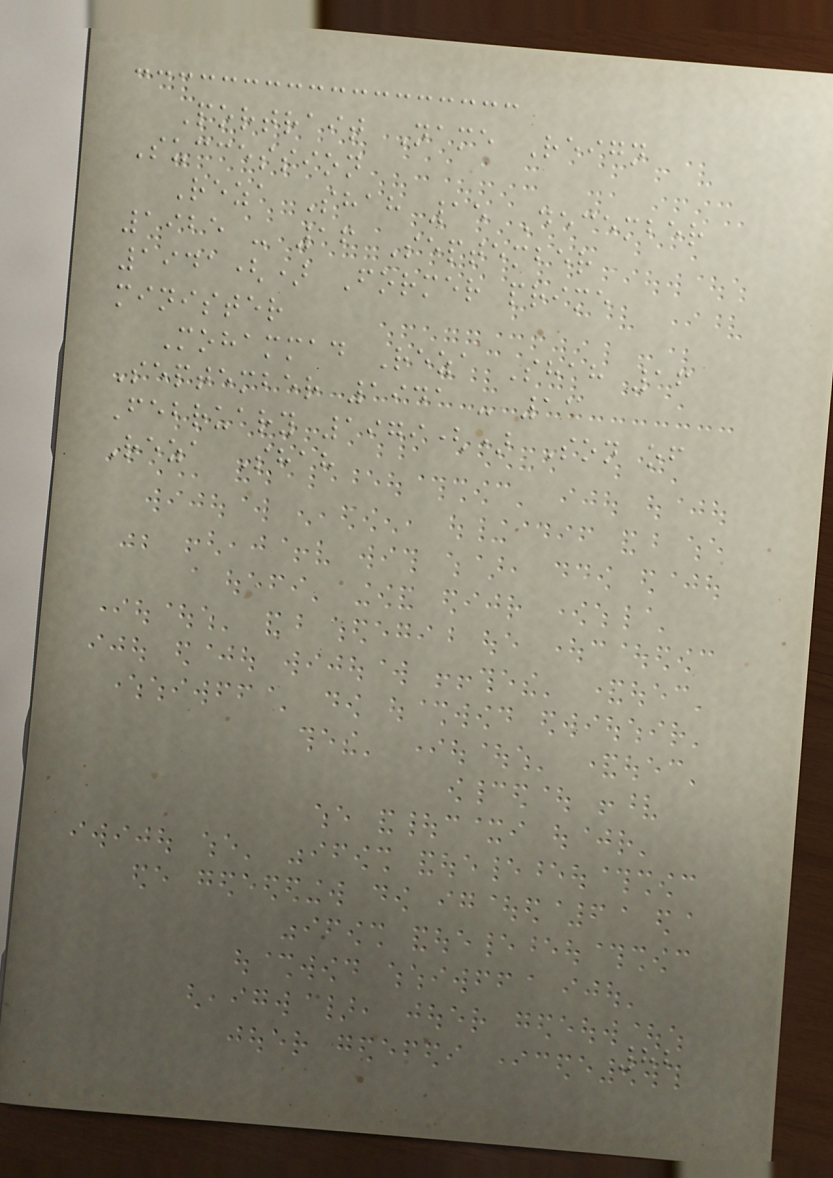Portrait Name Reign
Succession
Reza Shah 15 December
1925 - 16 September
1941() Former prime
minister
Mohammad Reza Shah 16
September 1941 - 11
February 1979() Son of
Reza Shah
82
